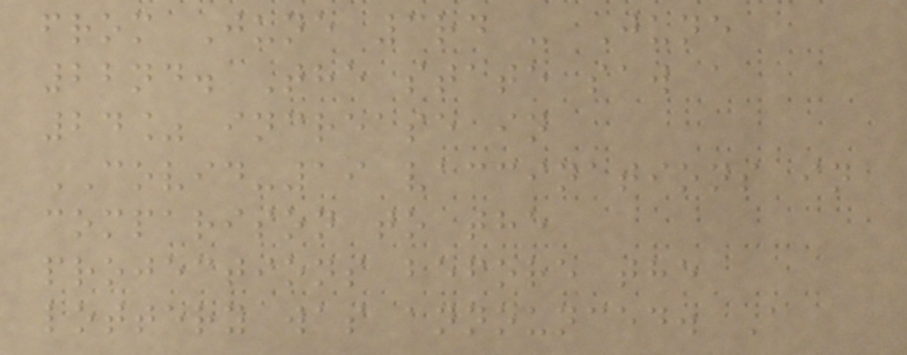from June 3rd - June
22nd. The state saw a
24% increase in
COVID-19 vaccinations in
comparison to the
projections before the
lottery was announced. A
